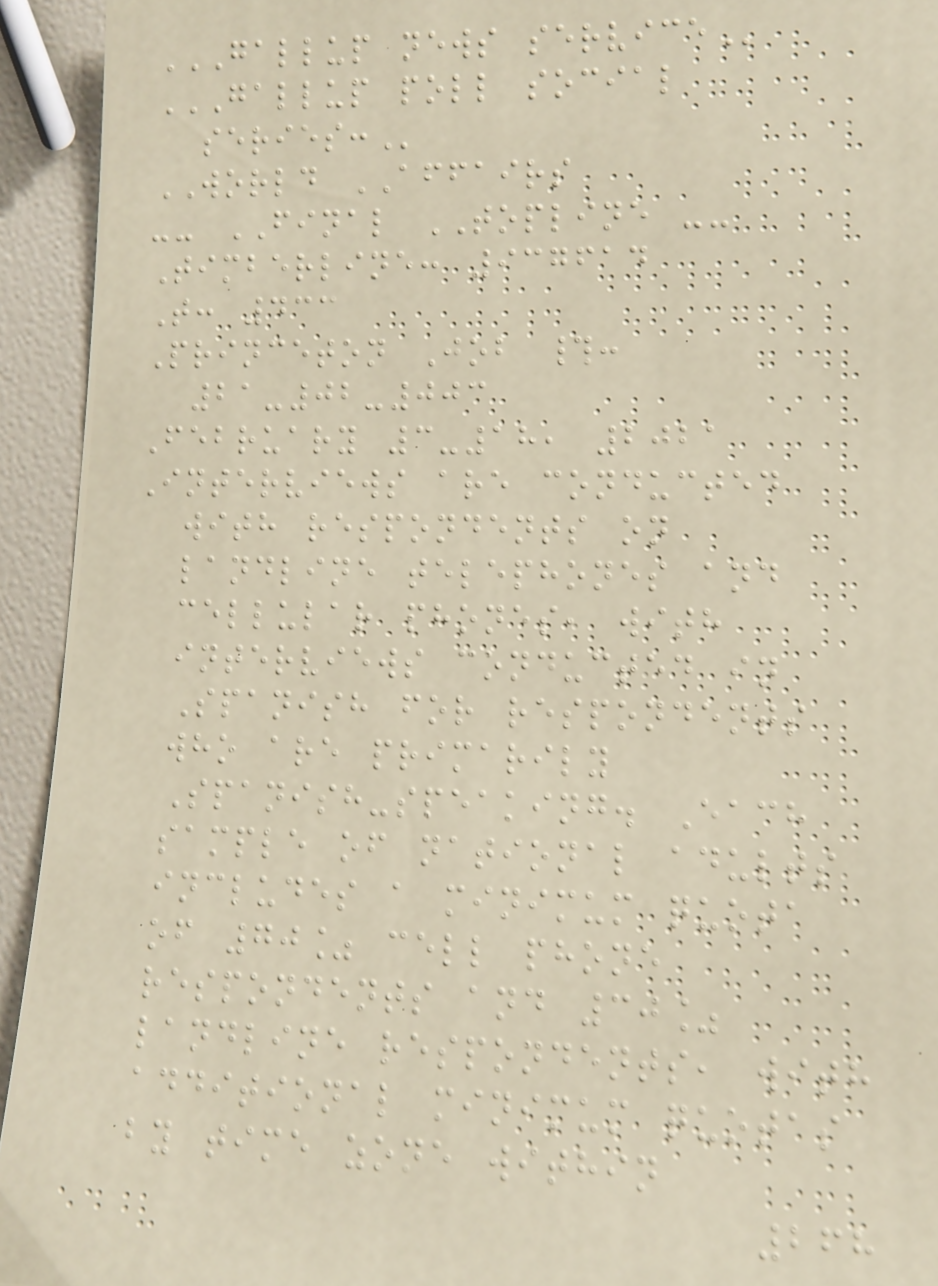GALLUP NEWS SERVICE
GALLUP POLL SOCIAL
SERIES:
WORLD AFFAIRS
-- FINAL TOPLINE --
Timberline: 937614
T: 433
Princeton Job #:
21-02-003
February 3-18, 2021
Interviews are conducted
with respondents on
landline telephones and
cellular phones, with
interviews conducted in
Spanish for respondents
who are primarily
Spanish-speaking. Each
sample of national adults
includes a minimum quota
of 70% cell phone
respondents and 30%
landline respondents, with
additional minimum quotas
by time zone within
268
